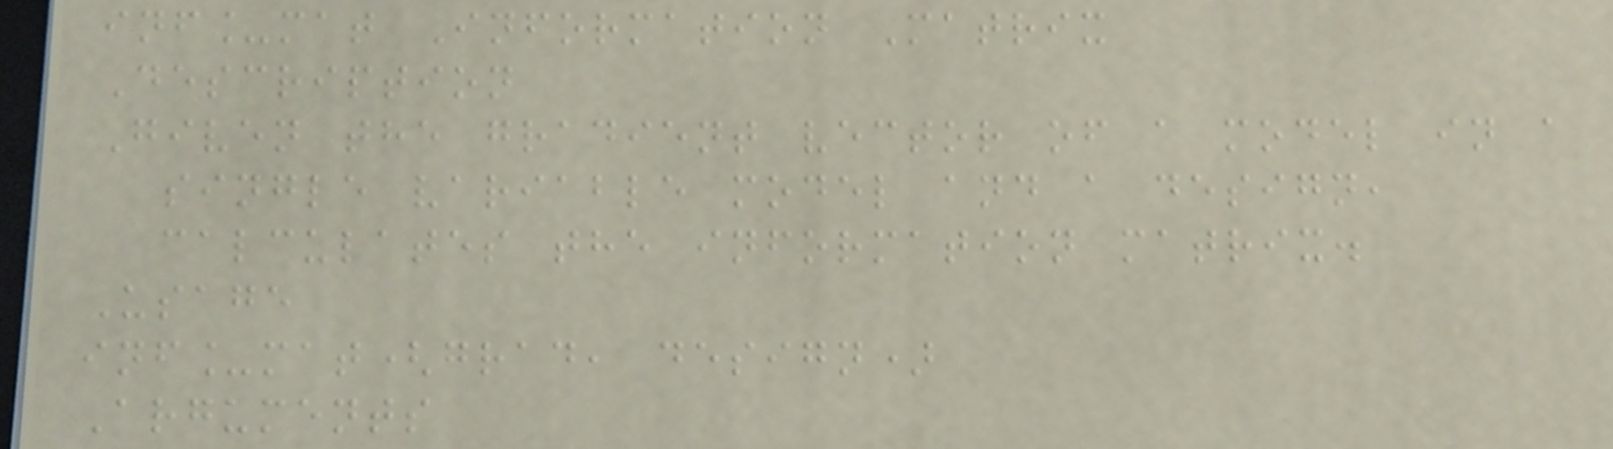inf_mat Information Matrix
Description
Given the gradient vector of a model in a
single variable model and a design,
calculates the information matrix.
Usage
inf_mat(grad, design)
Arguments
